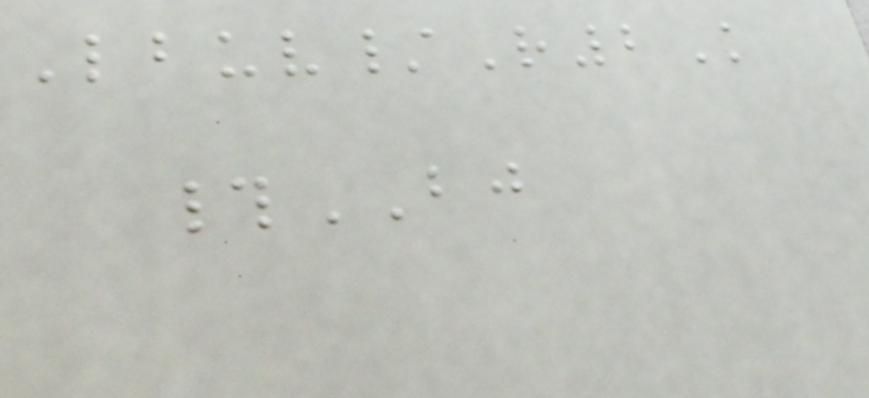Lbuv/R2K
#BJ
